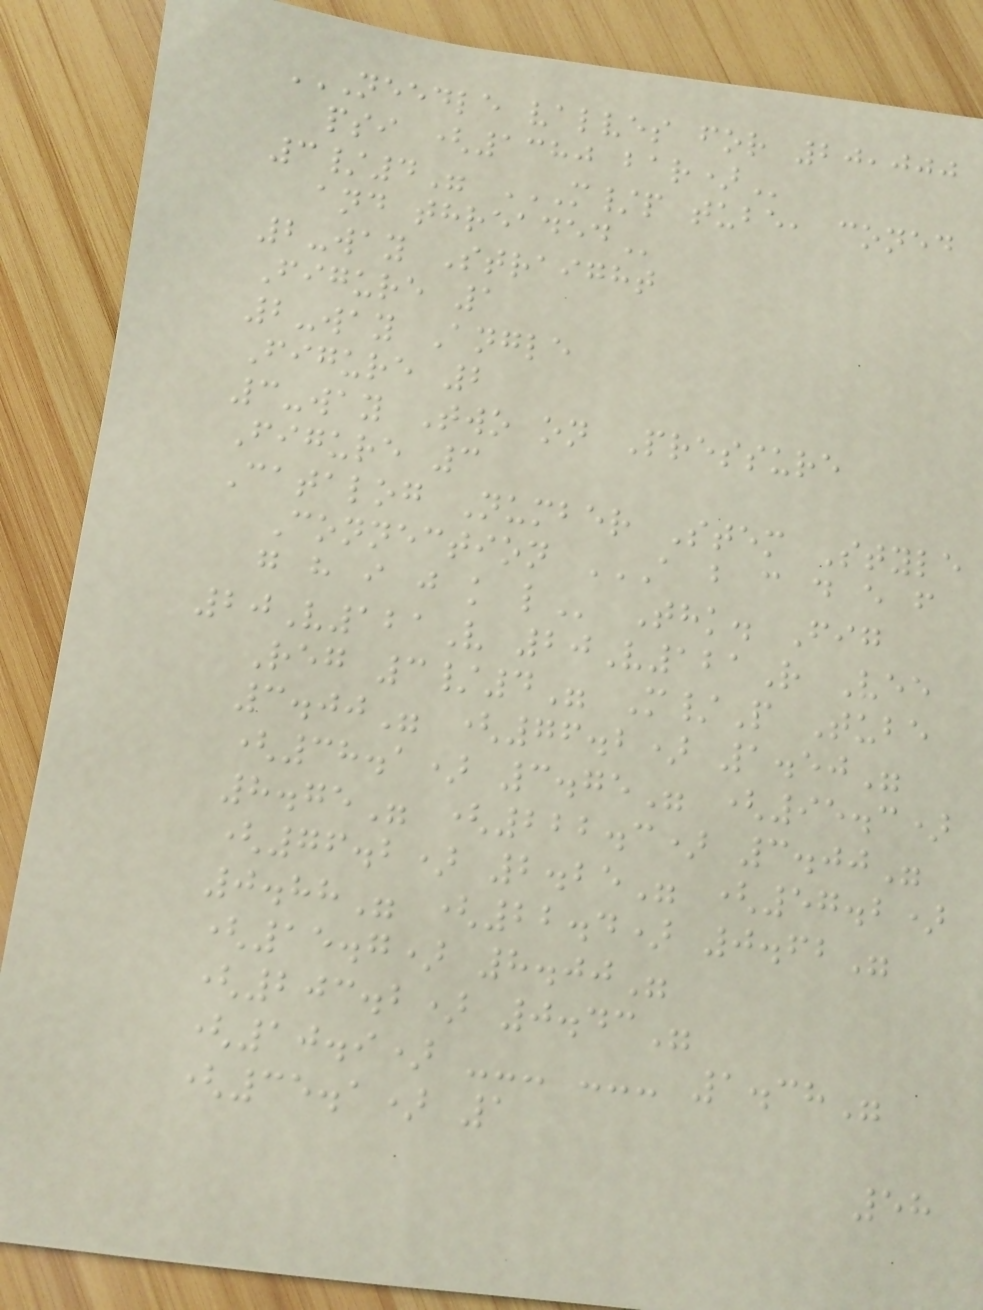NEEDLE VALVES FOR 20,000
PSI (1380 BAR)
3/4" M/P TUBE, CONED
AND THREADED
2-way Straight
Figure 1
2-way Angle
Figure 2
3-way Two on Pressure
Figure 3
Catalog Number Stem Style
Connection A B C D E F
G H I J K L Thk. Fig
20V121V 20V121R Vee
Reg 3/4" M/P Tube
3.00" (76.2) 1.50"
(38.1) 3.75" (95.3)
8.75" (222.3) 3.00"
(76.2) 2.25" (57.2)
0.88" (22.4) 0.62"
(15.7) 8.00"
(203.2) 0.43"
(10.9) --- --- 1.38"
(35.1) 1
58
